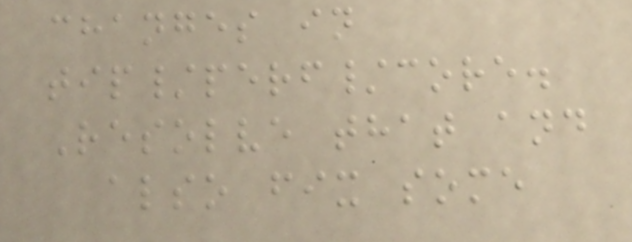changes in
tip/perf/core.
Resolve that and
also fix some
